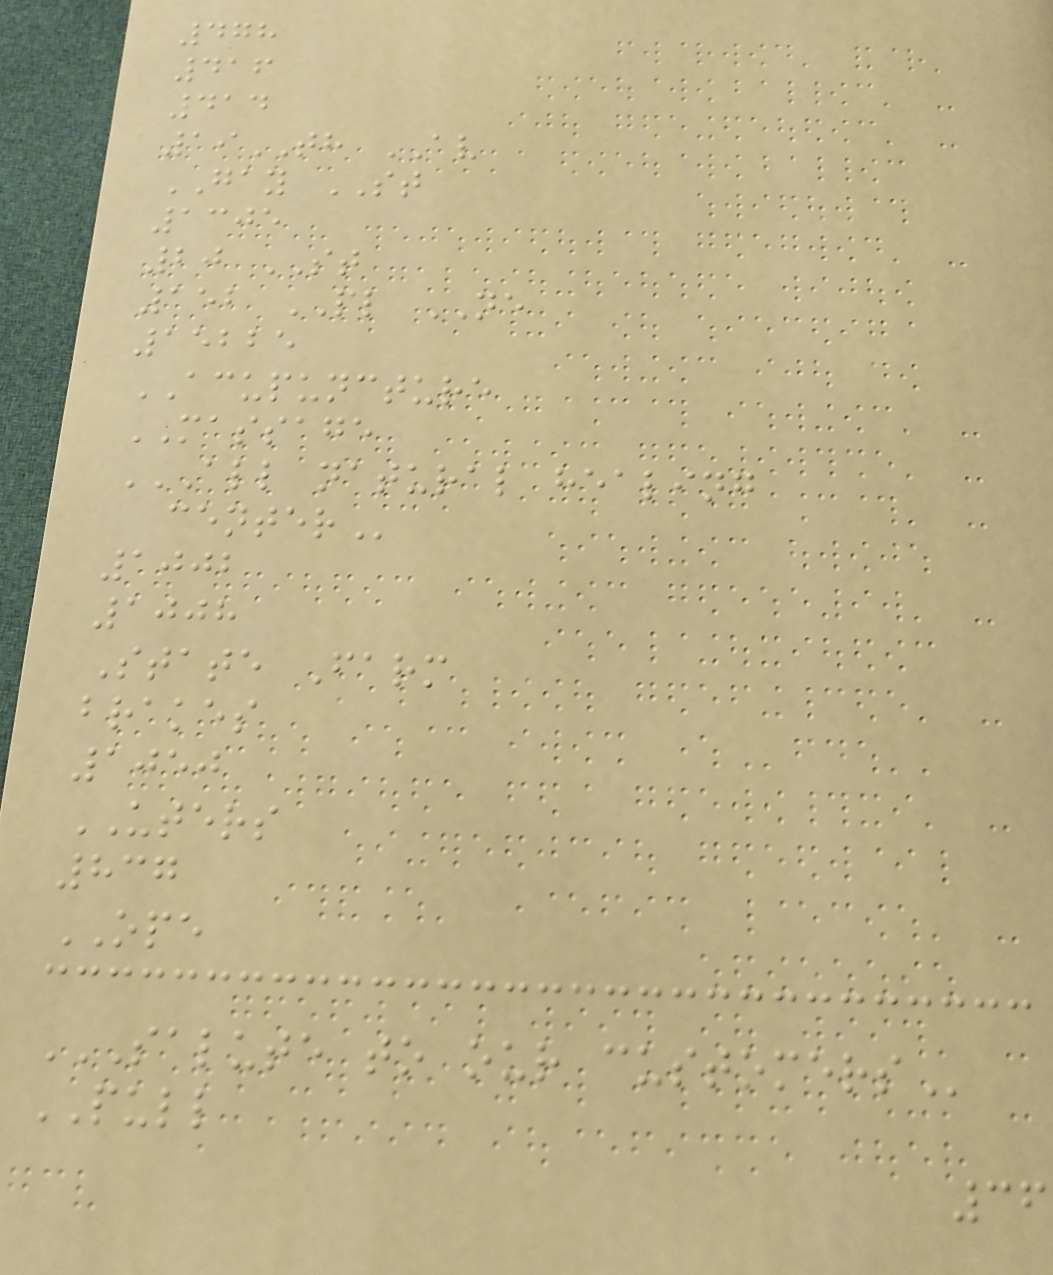478
416
414
19TH AV
GAY ST
1305
20 ST
152 PL NE
15225
ACUPUNCTURE
MASSAGE
ALL NATURAL HEALING
CENTER
1002
1008
State Farm
brakes
1050
UTERS
837
OPE
SALUTE TO OUR CUSTOMERS
PULL
36
